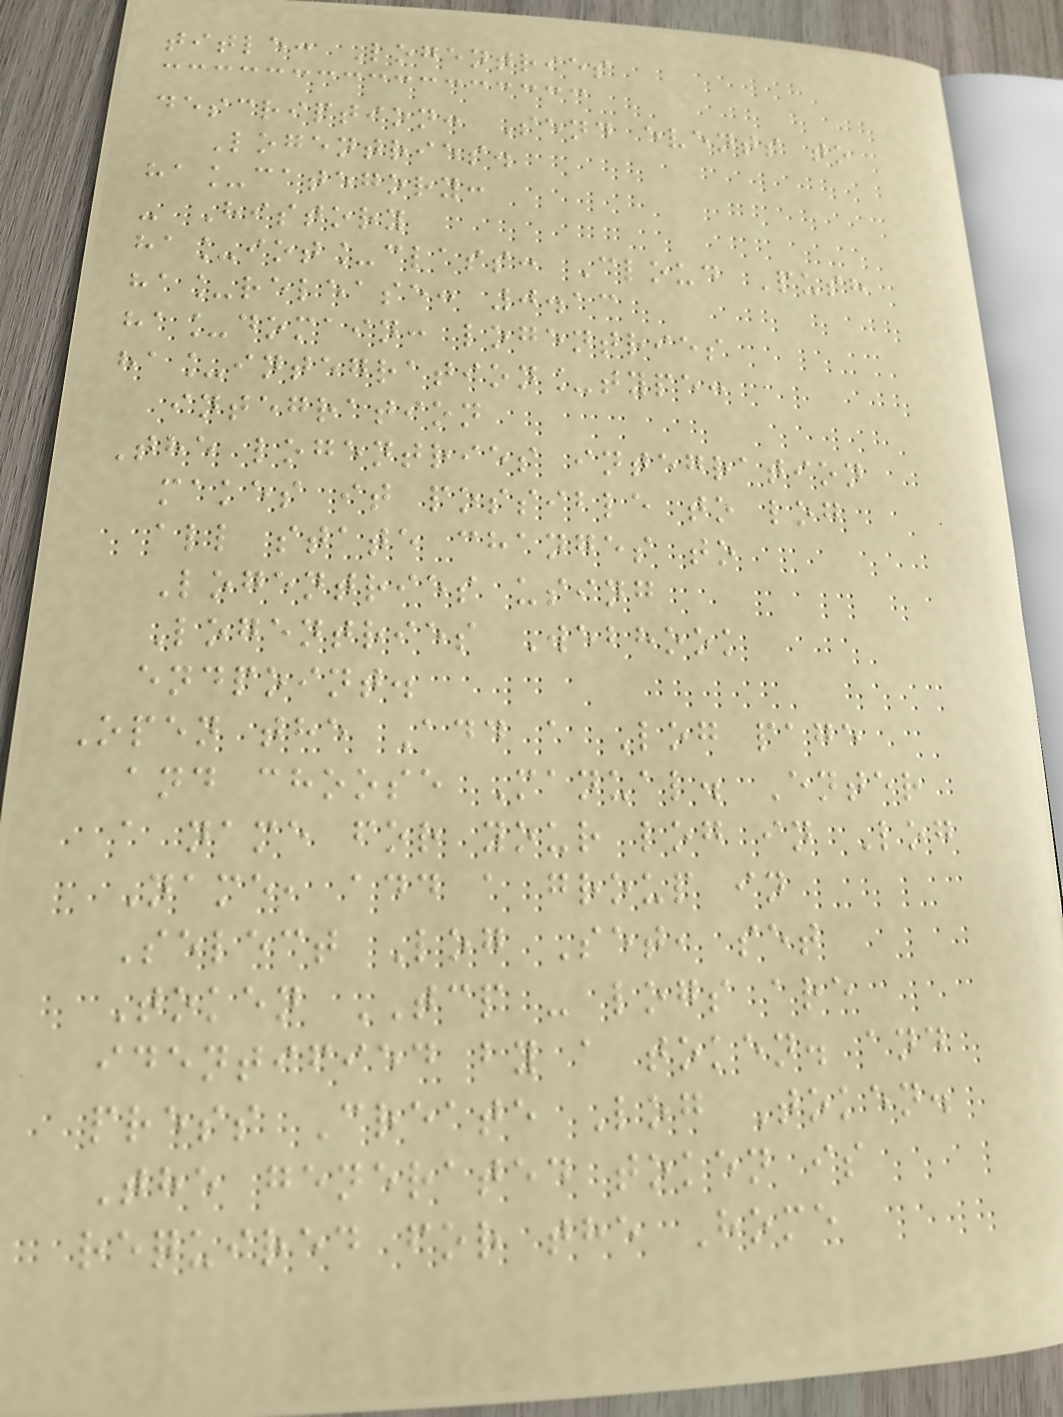title: Logentries
description: Send events to
Logentries.
ha_category:
- History
ha_iot_class: Cloud Push
ha_release: 0.13
ha_domain: logentries
ha_integration_type:
integration
The logentries integration
makes it possible to log
all state changes to
Logentries using
Logentries Webhook
endpoint.
Open the Add a Log page
and choose Manual. Enter
a name for your log in Log
Name, add a group in
Select Log Set, set
Token TCP - logs are
identified by a token. and
press Create Log Token.
The generated token is
required for the Home
